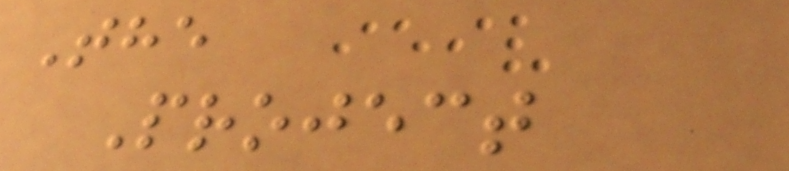The
Project
